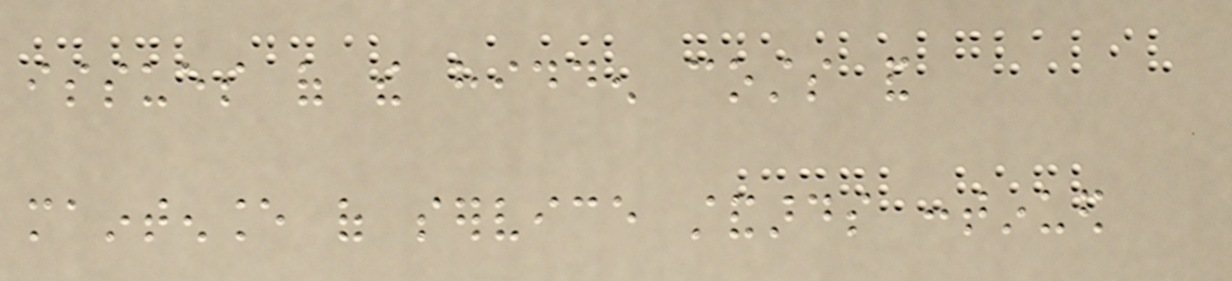issues of the hidden costs and
maintenance of service standards continued
